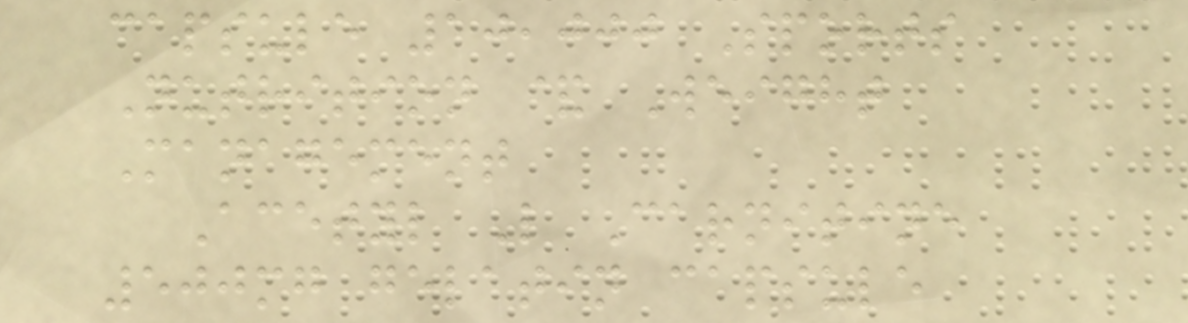capsule 10,000 Sports
Nutrition & Weight
Management
Acetyl L Carnitine
500mg gelatin capsule
